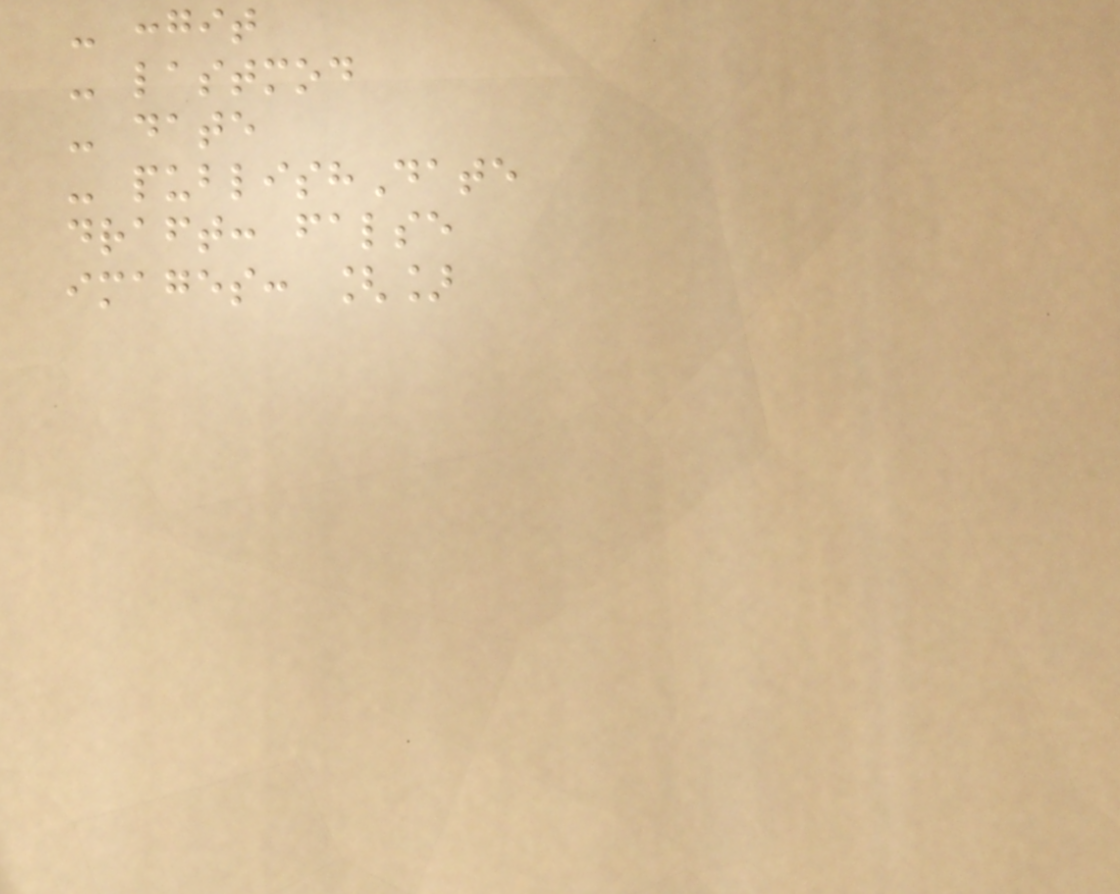- :git
- lastmod
- date
- publishDate
draft: false
images: []
